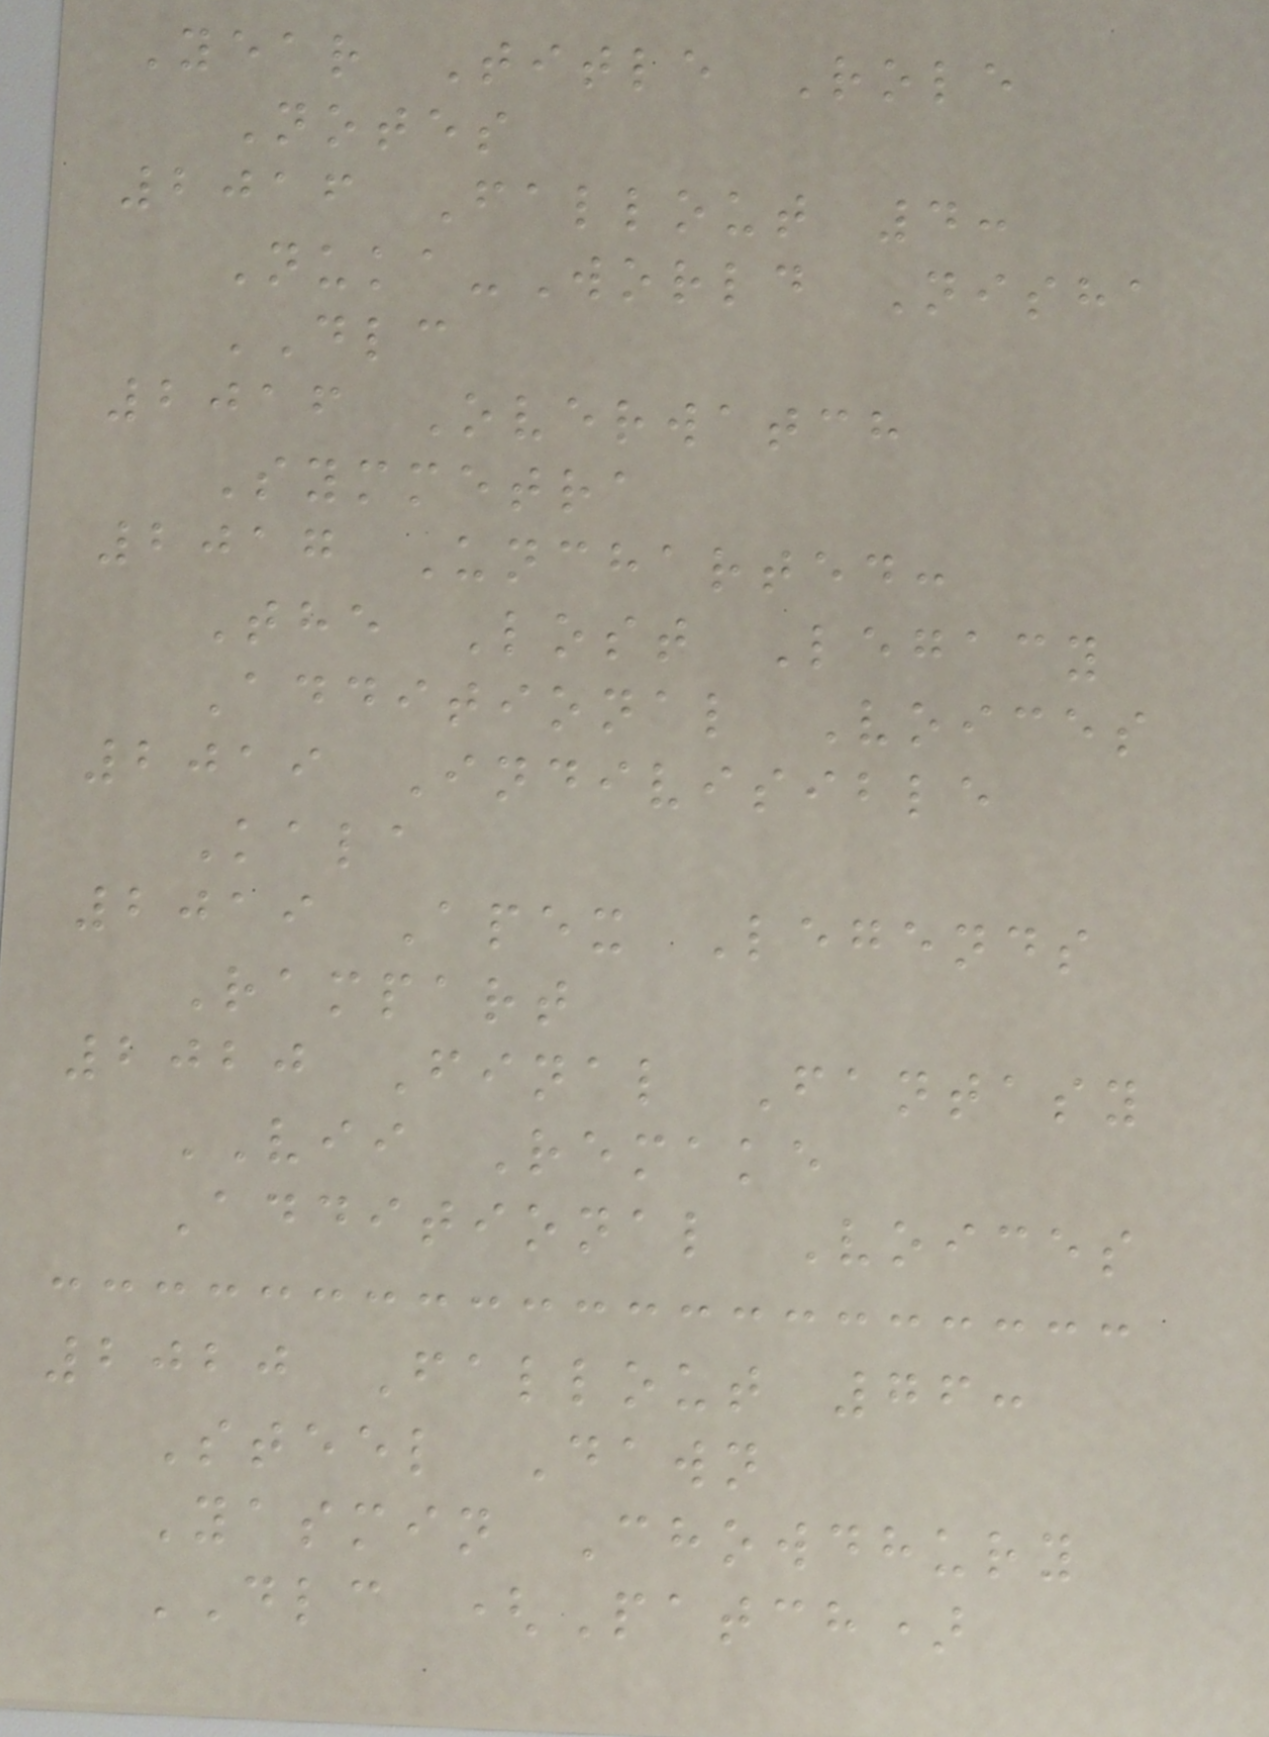Year Title Role
Notes
2016 Fallout 4:
Nuka-World Nisha
DLC
2016 Overwatch
Symmetra
2017 Uncharted:
The Lost Legacy
Additional Voices
2019 Indivisible
Kala
2019 Apex Legends
Rampart
2020 Final Fantasy
VII Remake
Additional Voices
2020 Fallout 76:
Steel Dawn
Yasmin Chowdhury
DLC (Patch)
